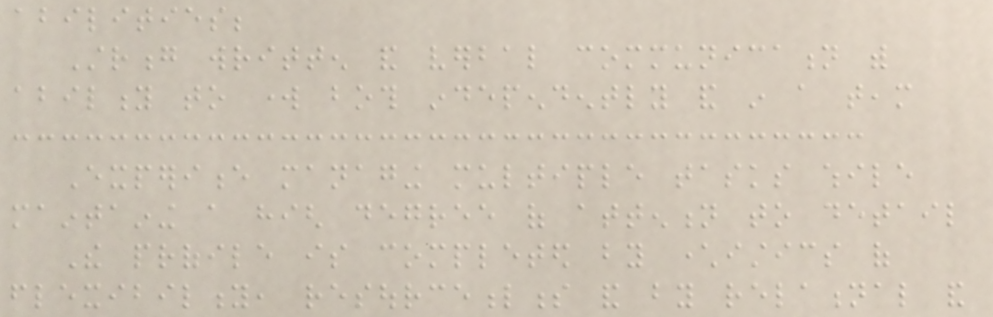abilities;
Strong written and verbal communication with
ability to work both independently and in a team
Experience managing multiple tasks while
maintaining a high degree of attention to detail
The profile is completed by characteristics of
flexibility, resourcefulness and by relational and
